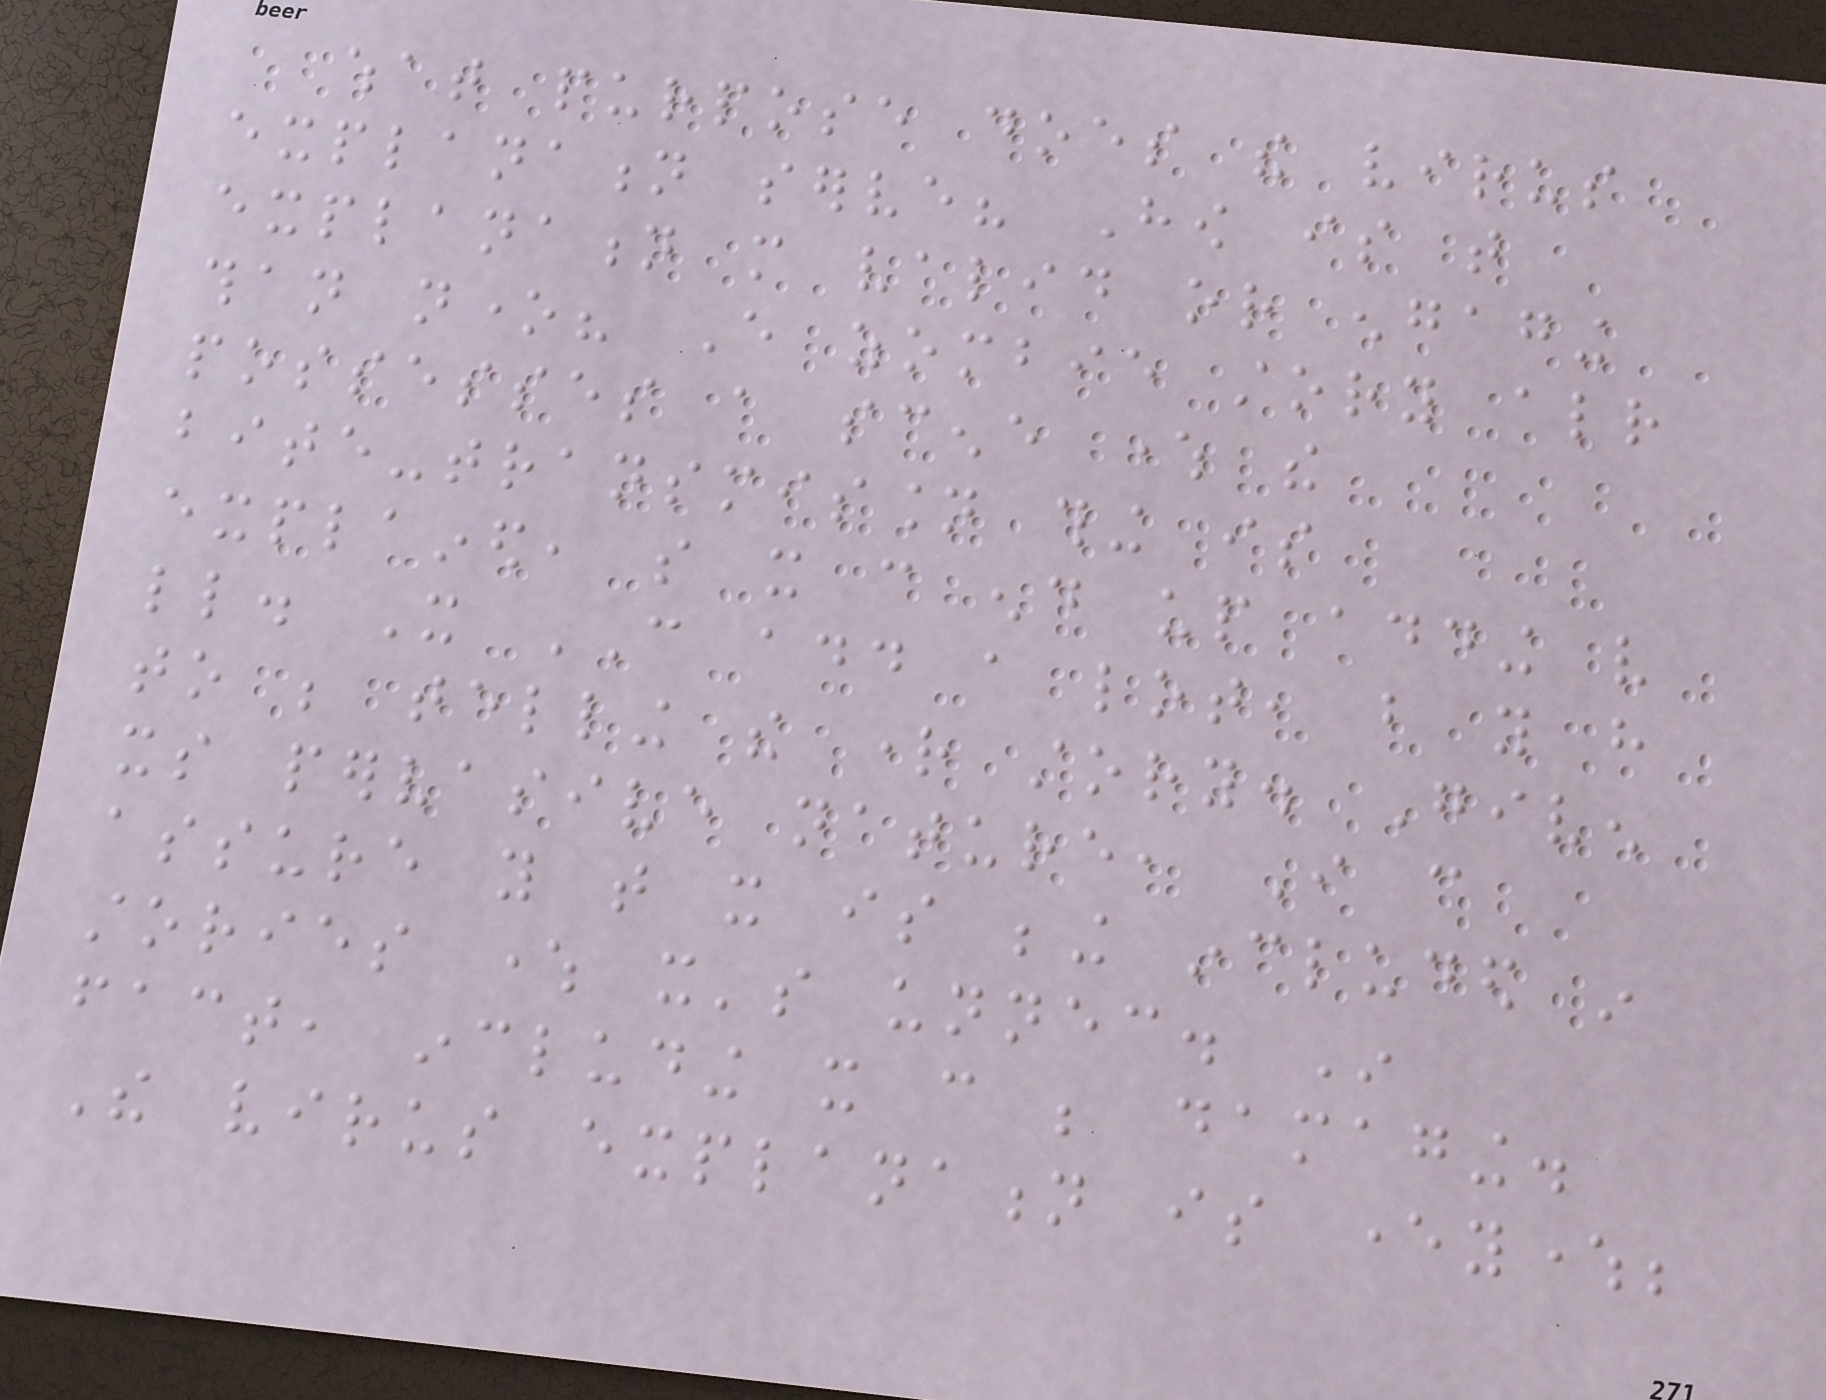what purpose does the virus
explanation serve? How is that
explanation more valid or engaging
than none? Every zombie story already
possesses a scene where the
bite-transmission thing is
explained, so it can end up adding very
little. It CAN add a lot, but you have
to be telling the right story. Given
its pervasive nature, I can
assure you that it is being included in
stories where it's unnecessary. In
fact, including it can be damaging.
The virus explanation is everywhere;
